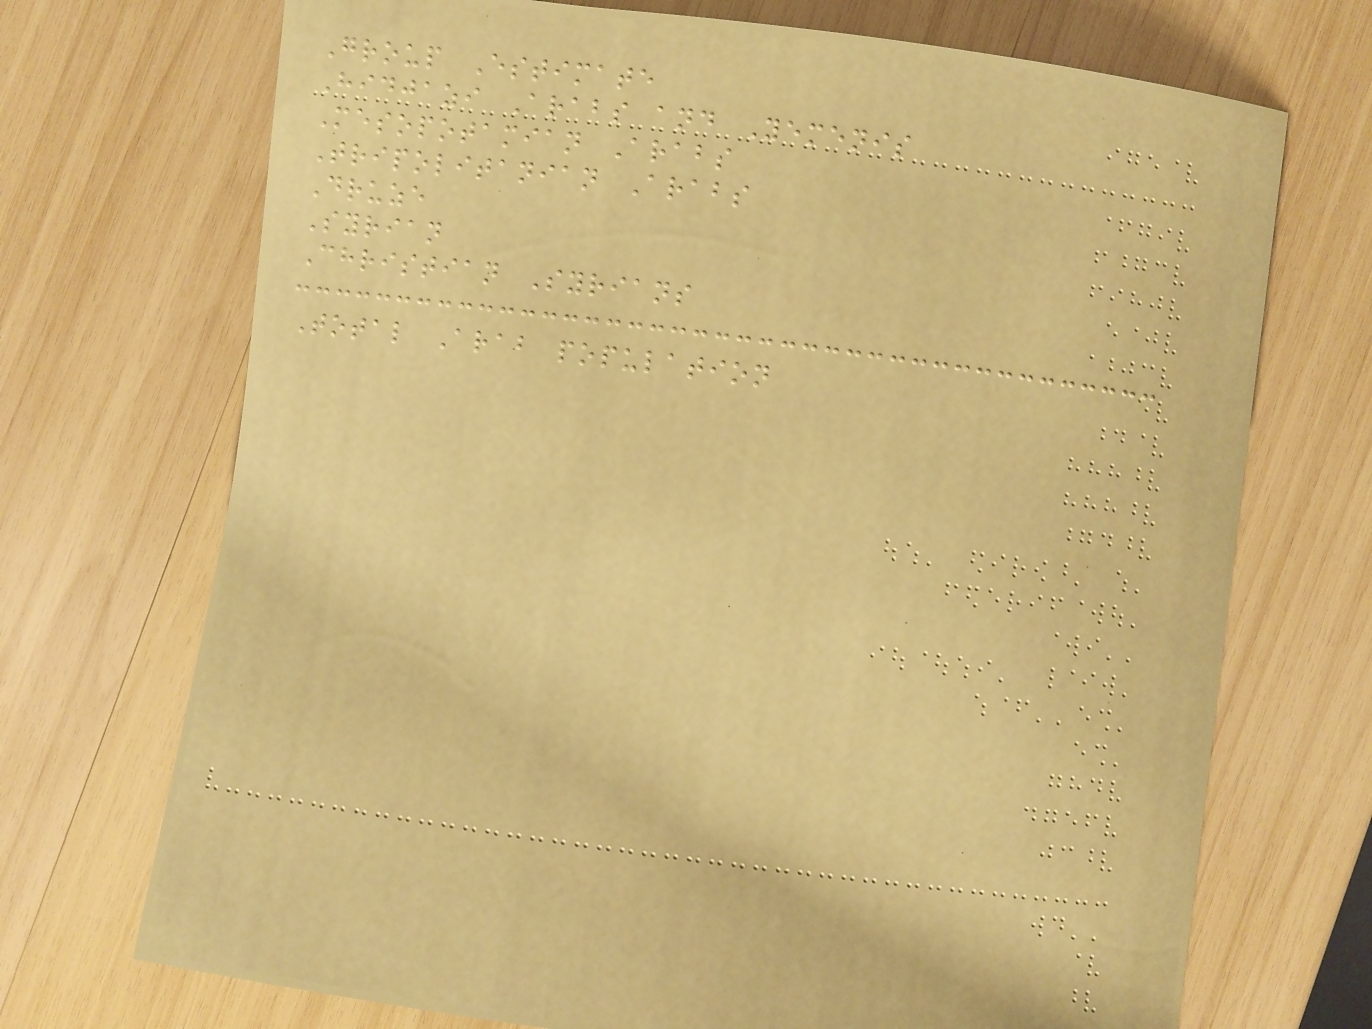Group Estimate
Hidjazi Arabs and Yemenis
Mesopotamian Arabs
Tripolitanian Arabs
Druze
Syrian
Christian Syrians
Total Arab population
